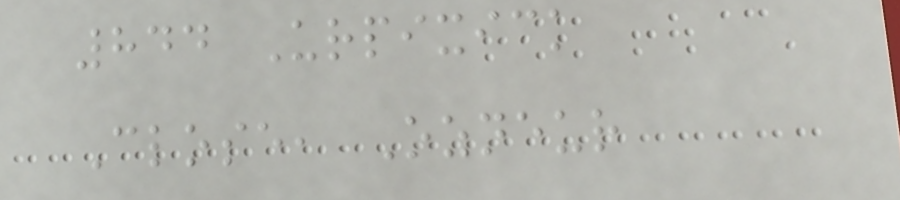844 Urpixick
Close, Ozneur
